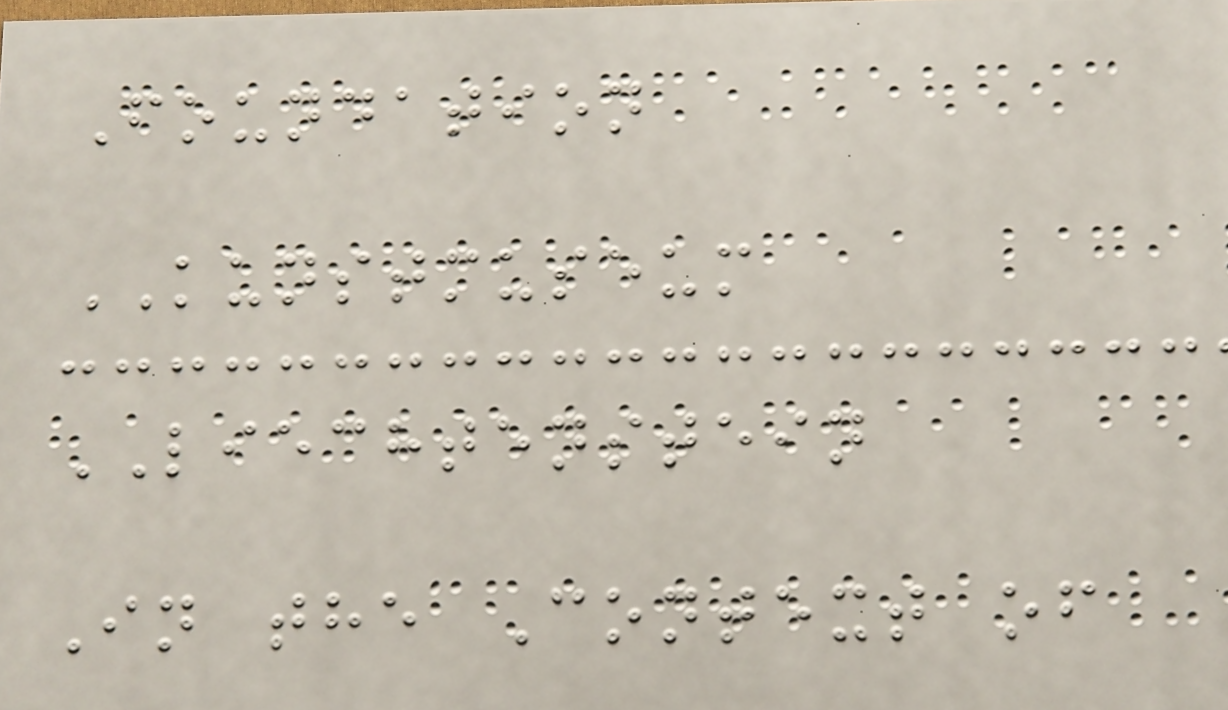Foundation
KUNSTMUSEUM
LIECHTENSTEIN
In the Context of
